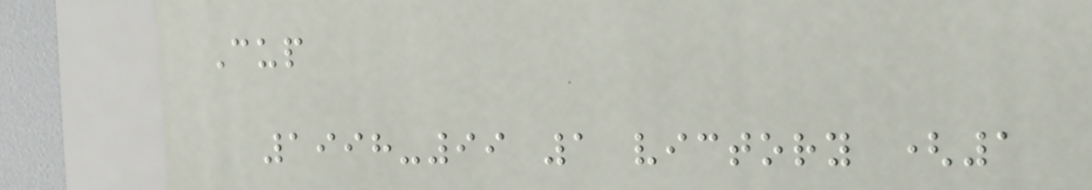Cup
1998-99 1 victory (1
